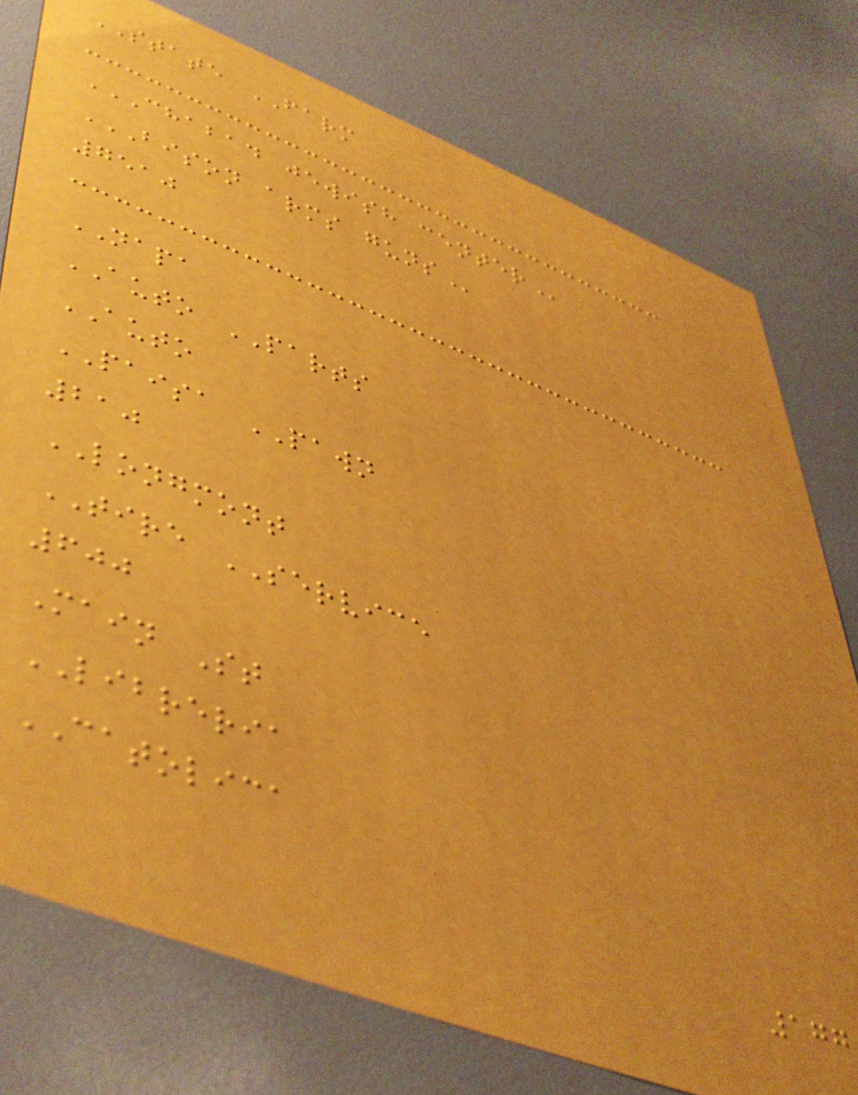STATE FARM
CHABAD JEWISH CENTER
BISON ARMS GUNS
7510
NAPA
AUTO PARTS
AUTO
PAISA PAWN
210
LONGMONT
TIRE SERVICE
600
Main St
LIBRERIA
CATOLICA
177
